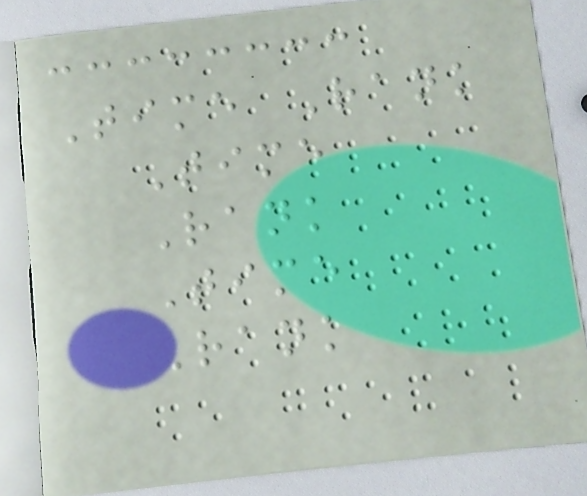Time Rank
Time
Rank
Time
Rank
